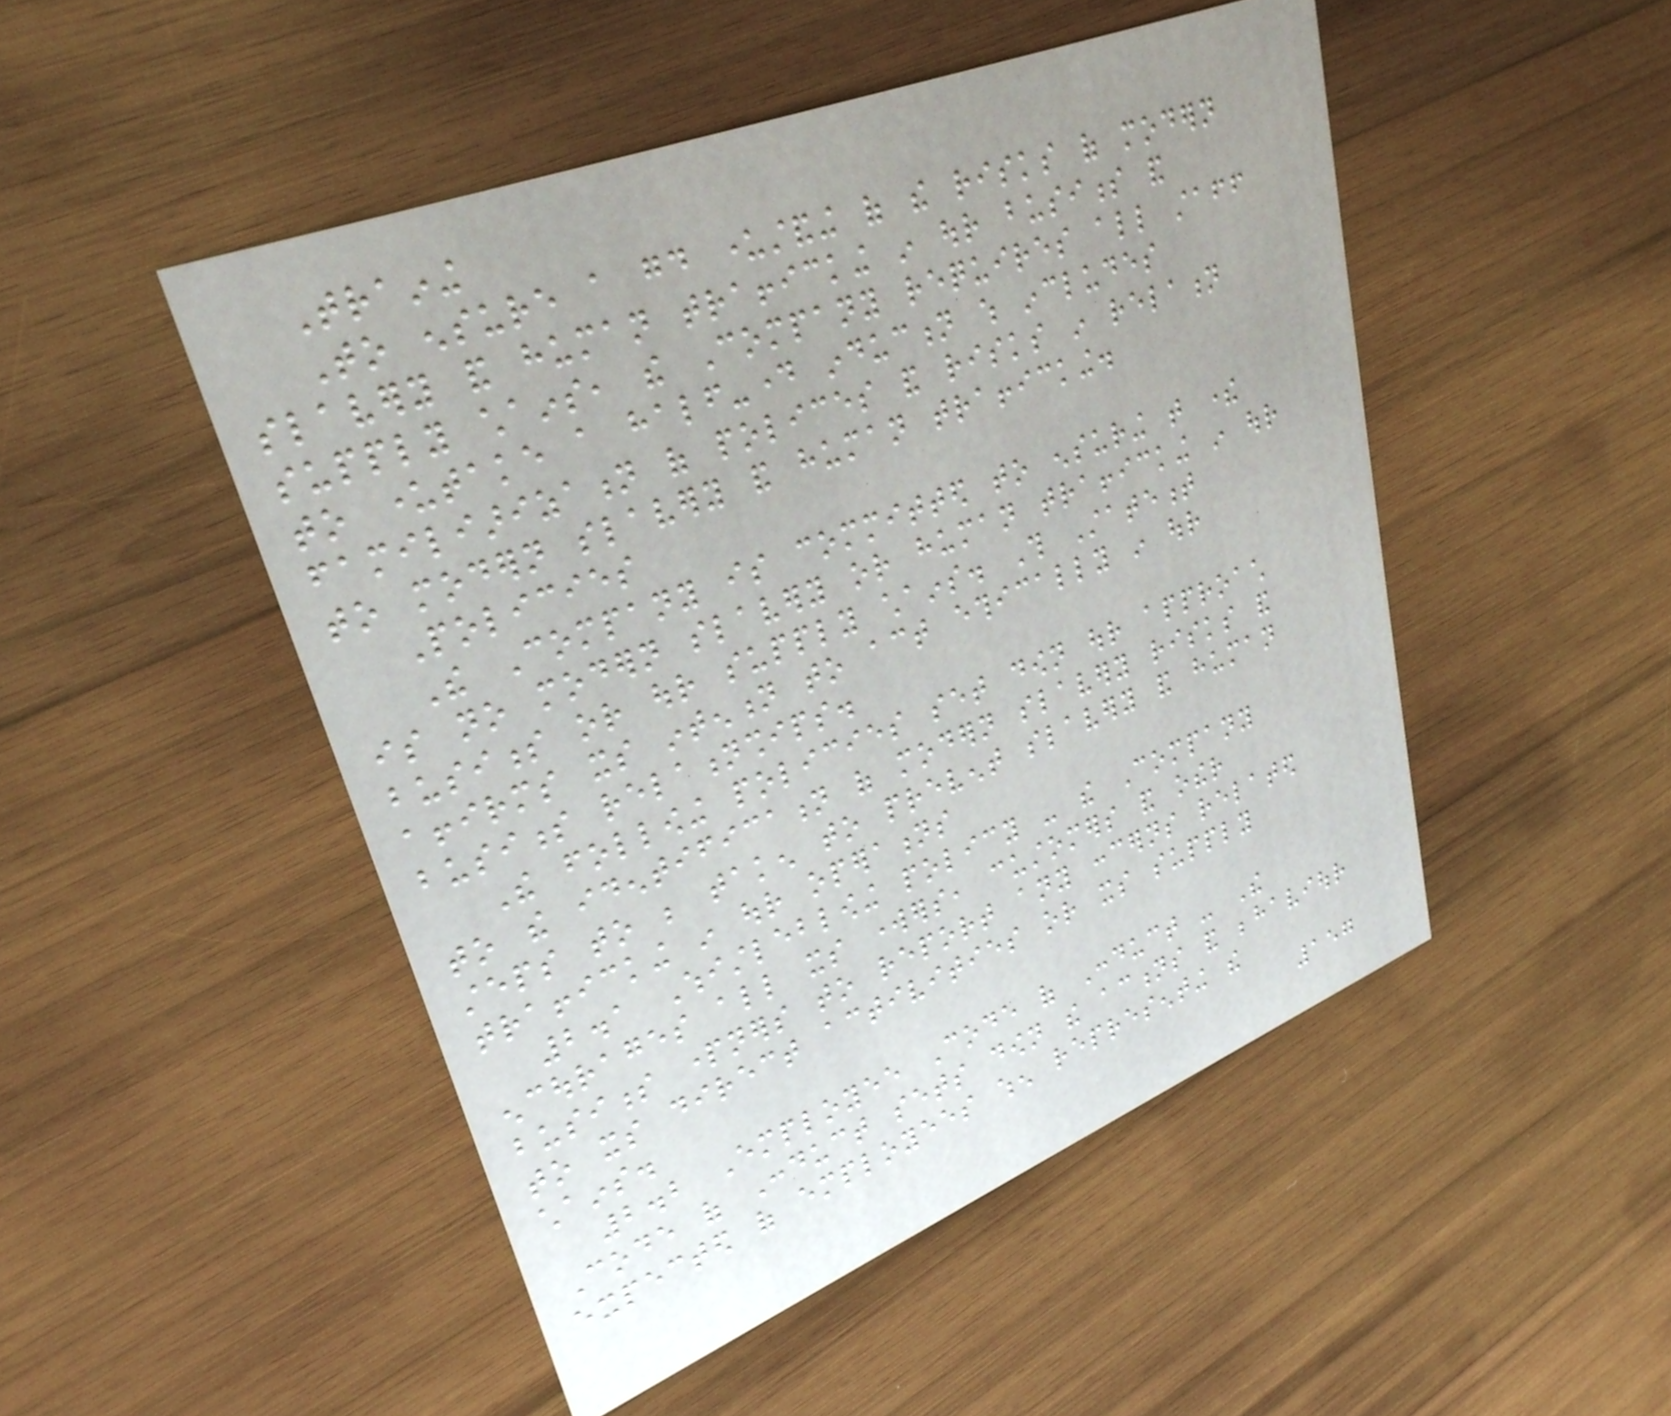Training
To ensure a good understanding of the risks of modern
slavery and human trafficking in our business and
supply chains, the Company requires all staff
to undertake a half-day induction which includes
familiarization of polices and risks in relation
to modern slavery and human trafficking.
Policies
The Company is committed to ensuring that there
is no modern slavery or human trafficking in our
business or our supply chains. This Statement
affirms its intention to act ethically in our
business relationships.
The following policies set down our approach
to the identification of modern slavery risks and
steps to be taken to prevent slavery and human
trafficking in our operations
2.1 Whistleblowing policy - the Company
encourages all its workers, customers and other
business partners to report any concerns related
to its direct activities or its supply
chains.
2.2 Employee Code of Conduct - The
Code of Conduct sets down the actions and behaviour
expected of employees when representing the
157
